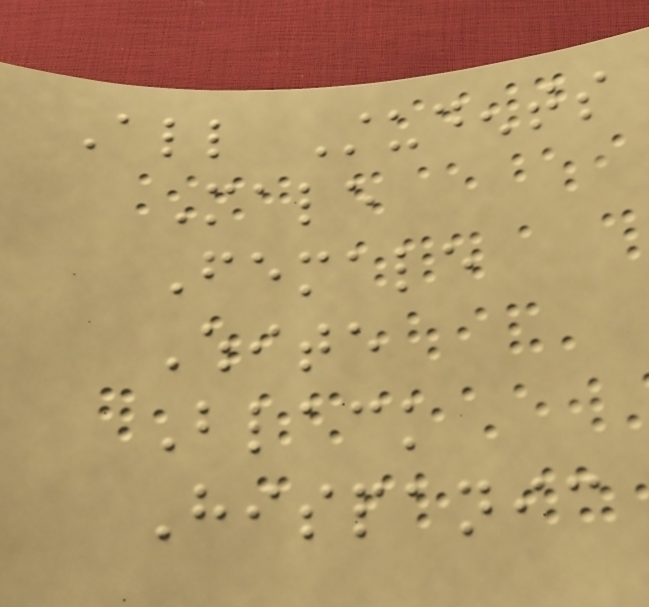All Students
Male
Female
White
Black
Hispanic
